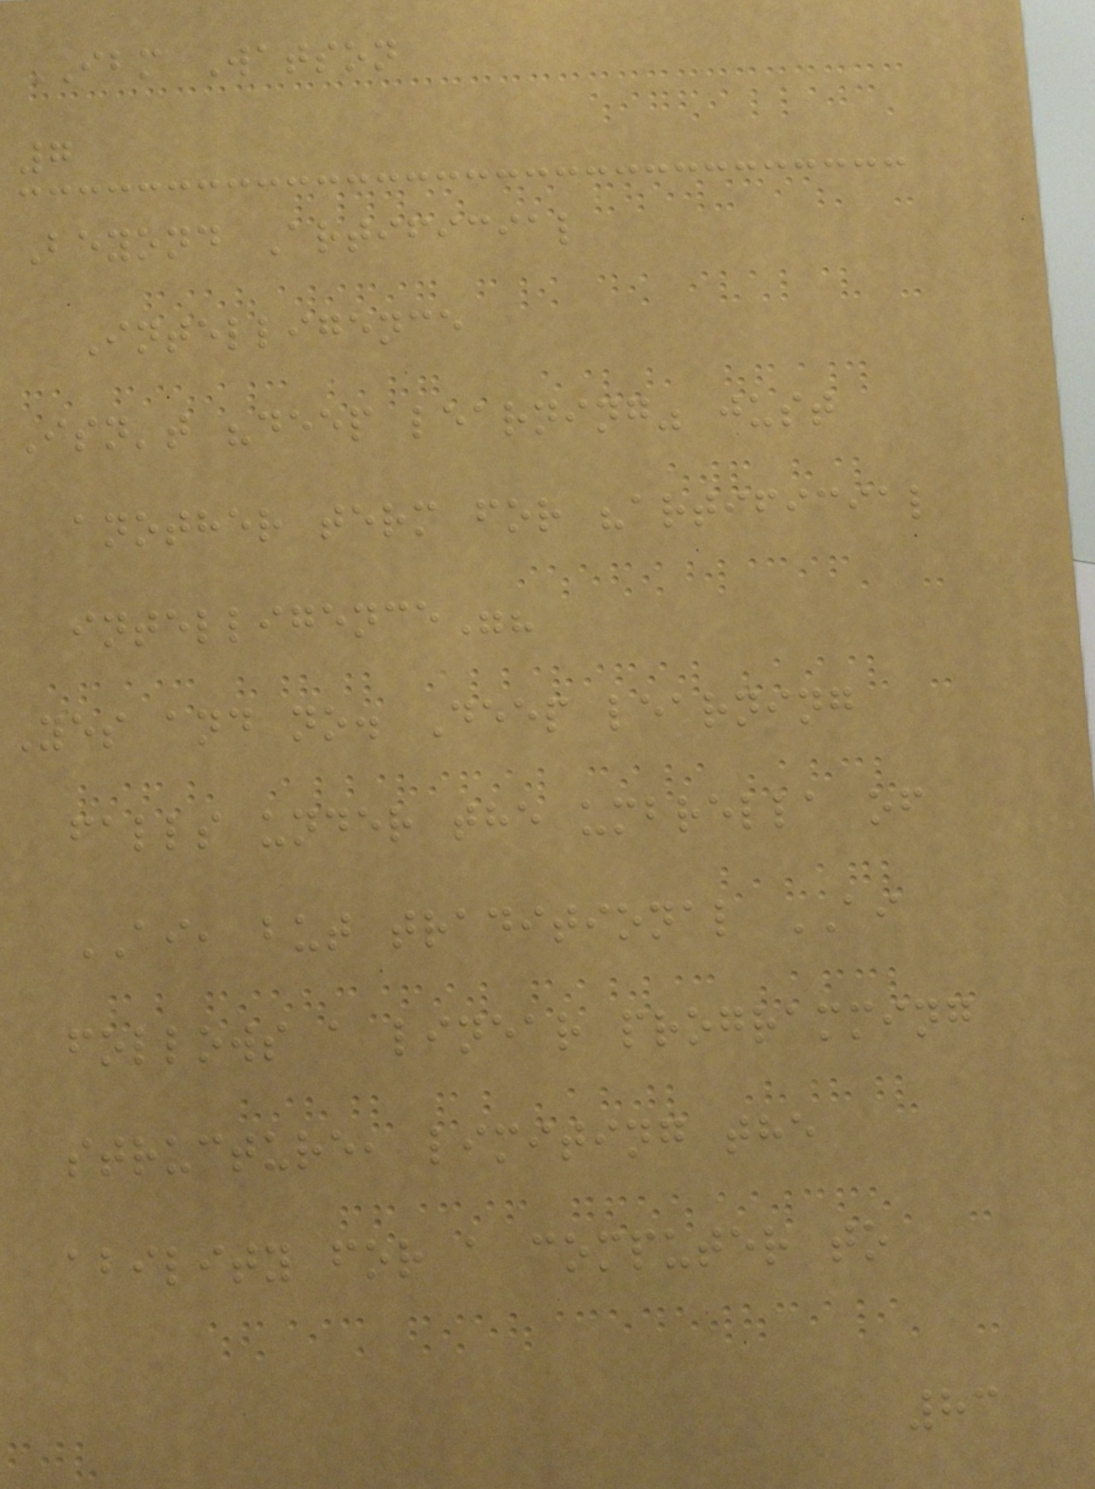IBM Watson
7
Beyond Artificial
Intelligence
Isn't "deep learning" just
another term for "artificial
intelligence"?
Yes and no. Deep learning
falls under the umbrella of
AI, but traditional AI
follows a linear programming
structure, limiting the
ability for a computer to
83
